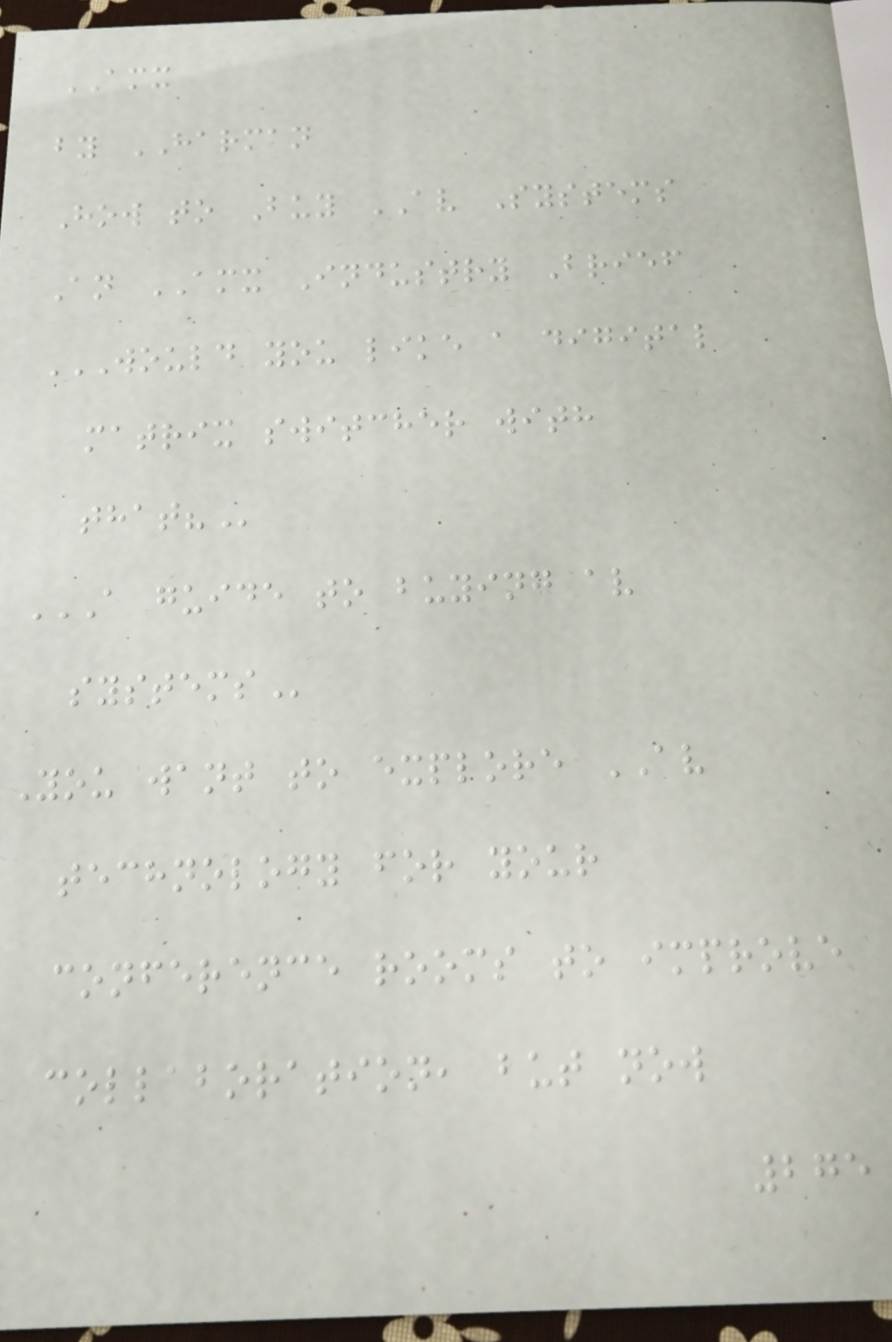AMX
by HARMAN
How to Buy AV Systems
An AMX Industry Brief
WOULD YOU LIKE A DIGITAL
MATRIX SWITCHER WITH
THAT?
A GUIDE TO BUYING AV
SYSTEMS
You want to explore AV
technology for your
conference rooms to improve
collaboration, but now
275
